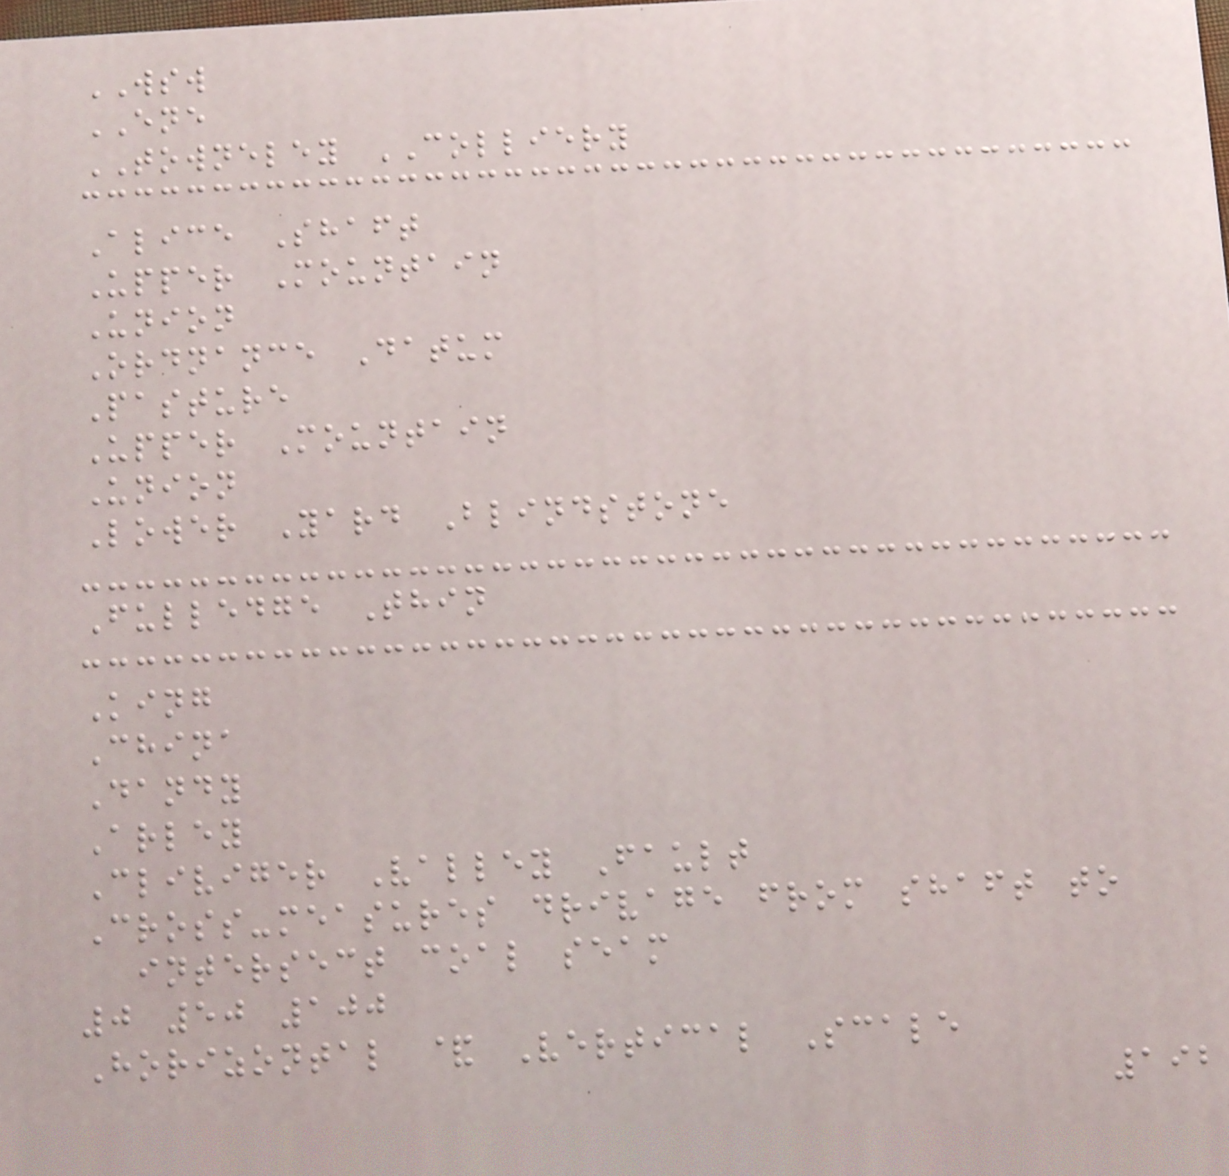WSW
ENE
TOWNELEY COLLIERY
Alice Shaft
Upper Mountain
Union
Ordnance Datum
Pasture
Upper Mountain
Union
Lower Yard Blindstone
Fulledge Thin
King
China
Dandy
Arley
Cliviger Valley Fault
Cross-measures drivage from shaft to
intersect coal seam
0 50 100
Horizontal & Vertical Scale
192
